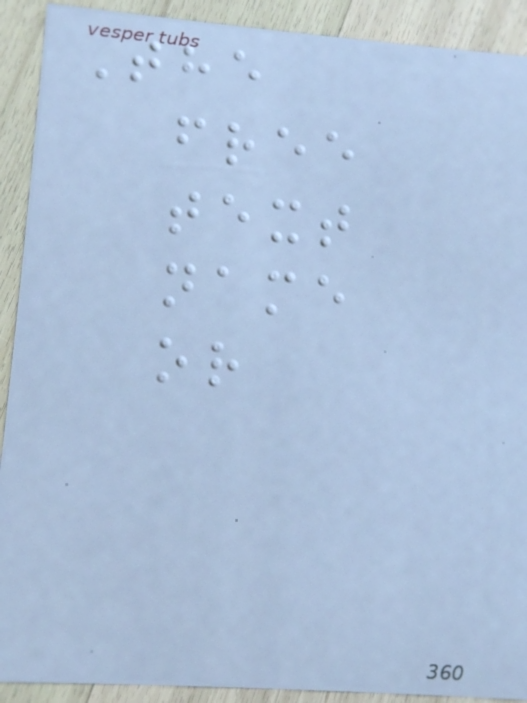The
free
text
name
or
